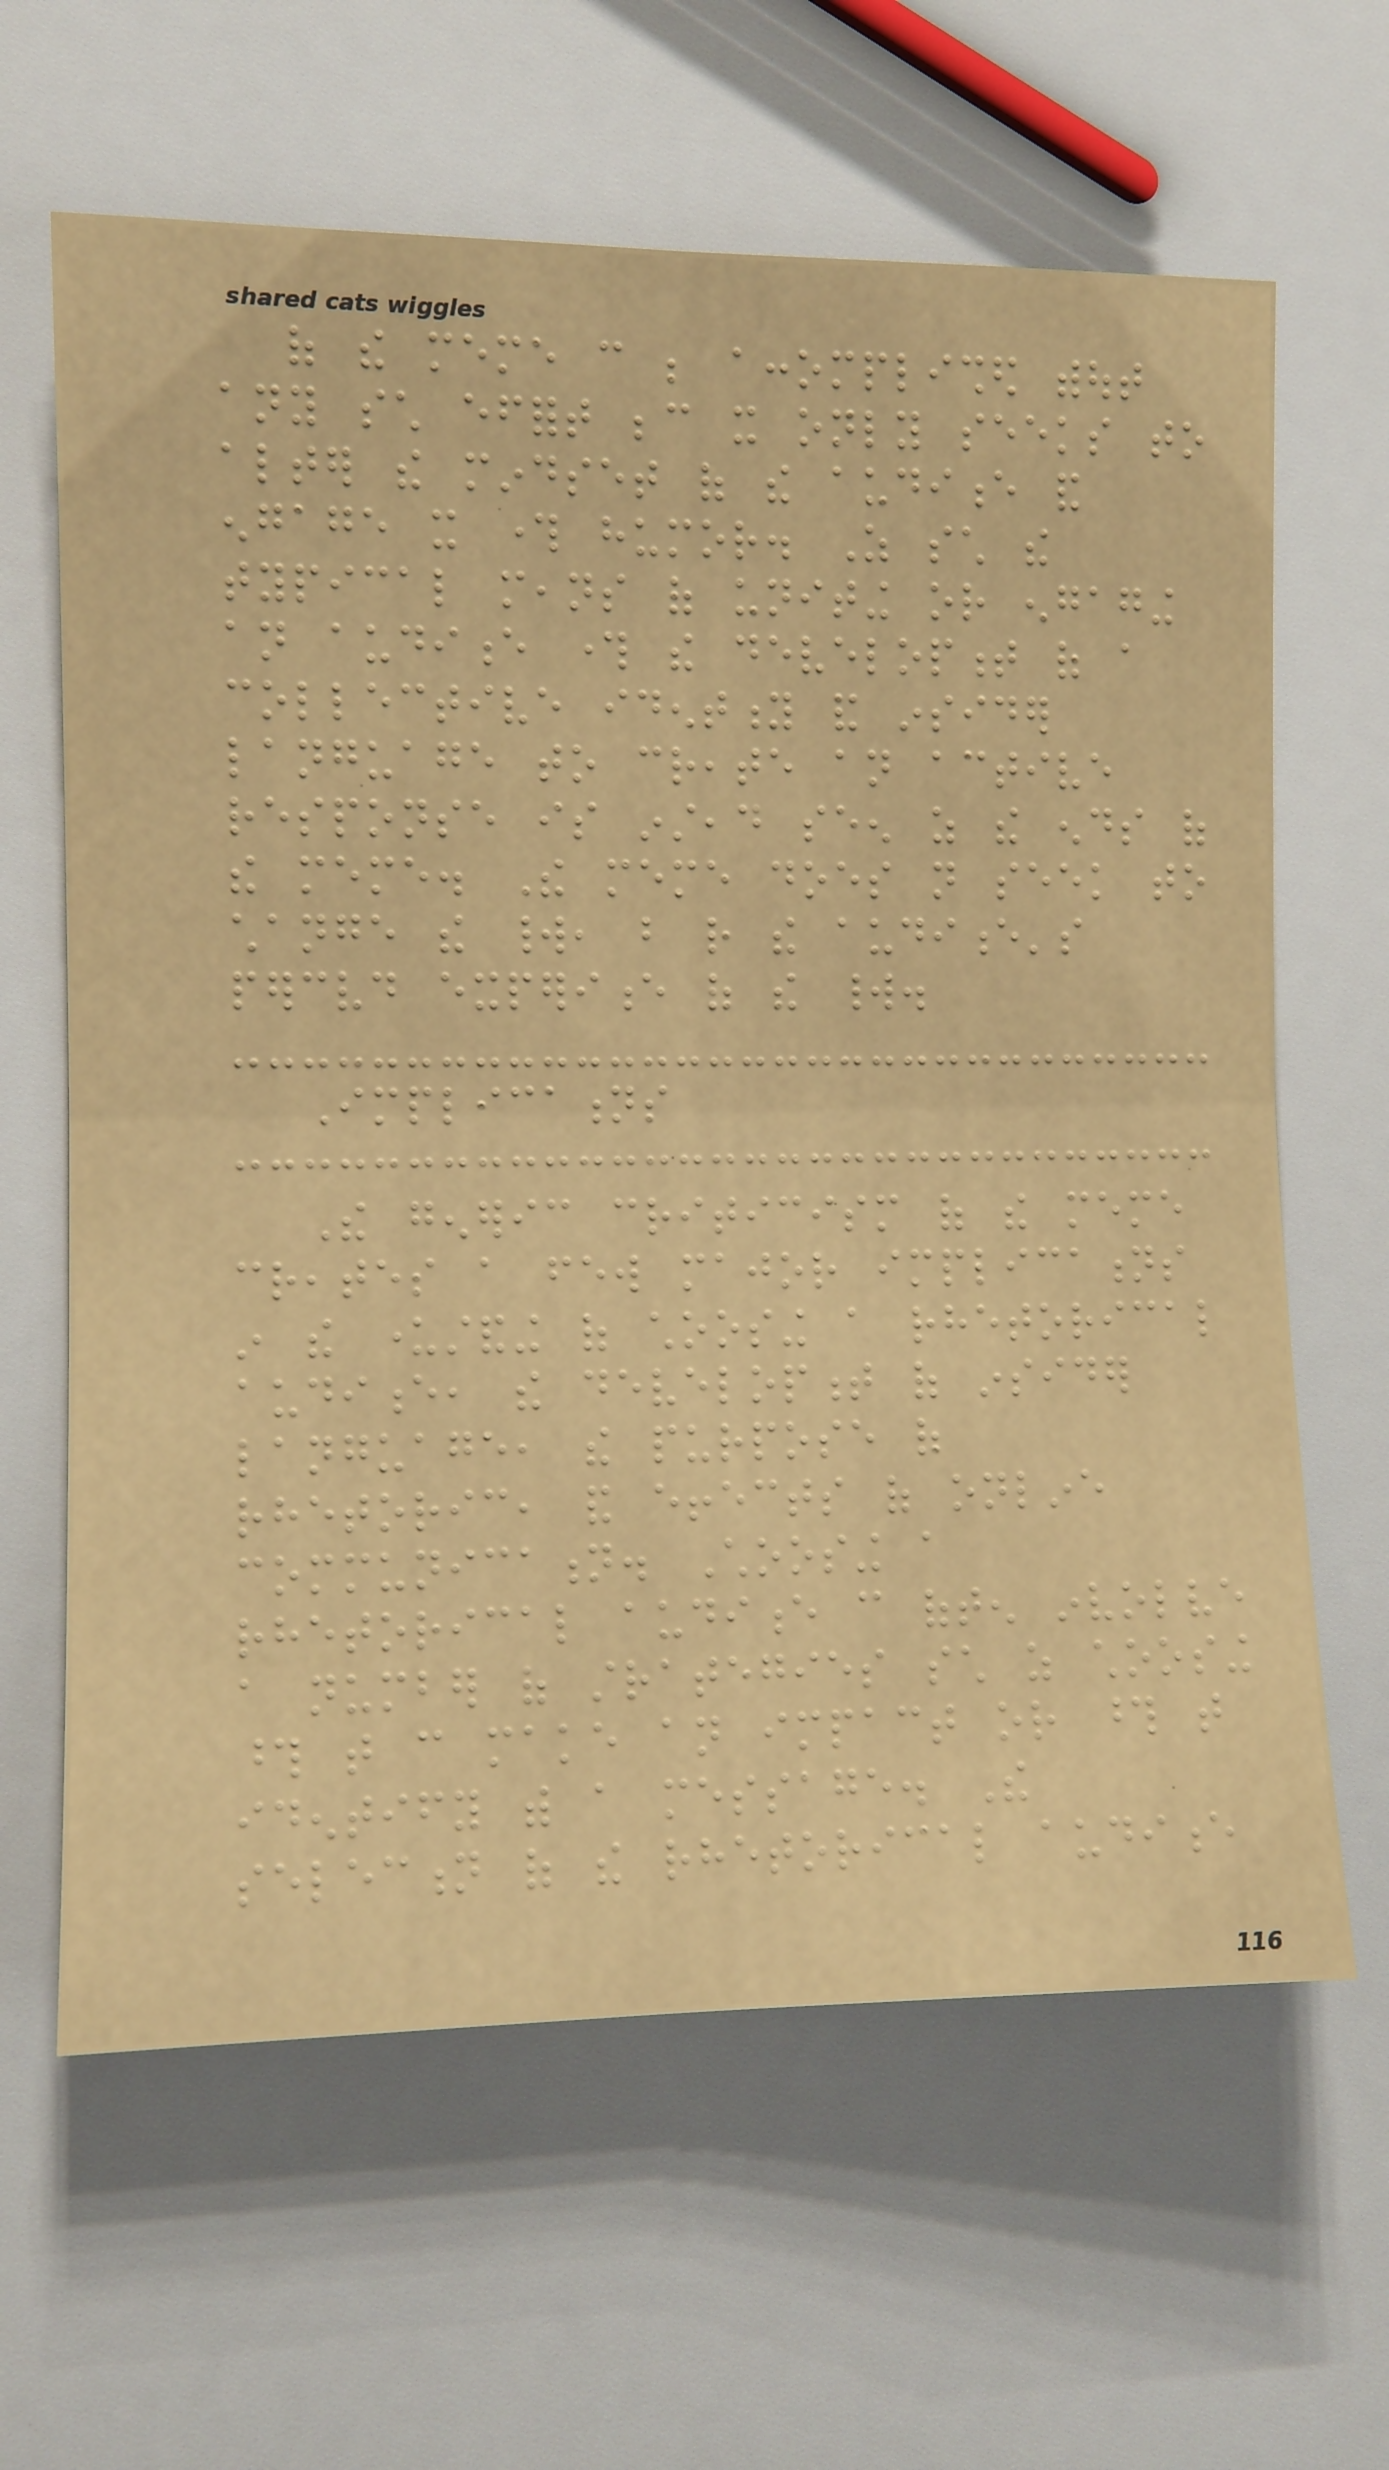of the meme can be accomplished without
any such effort because it only seeks to
alter the mindset of the audience and
engage it through humor. As such the
typical means of uniting or engaging
an audience through the development of a
collective identity and insider
language to create an active
response is instead seen as the ends of
the meme. The meme does not seek to
change the world, but rather the audience's
perceived experience of the world.
Implications
The generic criticism of the meme
creates a few major implications
in the understanding of choosing a rhetorical
audience, the development of insider
language, the purpose of
rhetoric, and effects of online
communication. Choosing a
rhetorical audience can often involve
a number of strategies such as choosing
those that can make an impact or those that
identify with a message. The
selection of the rhetorical audience
